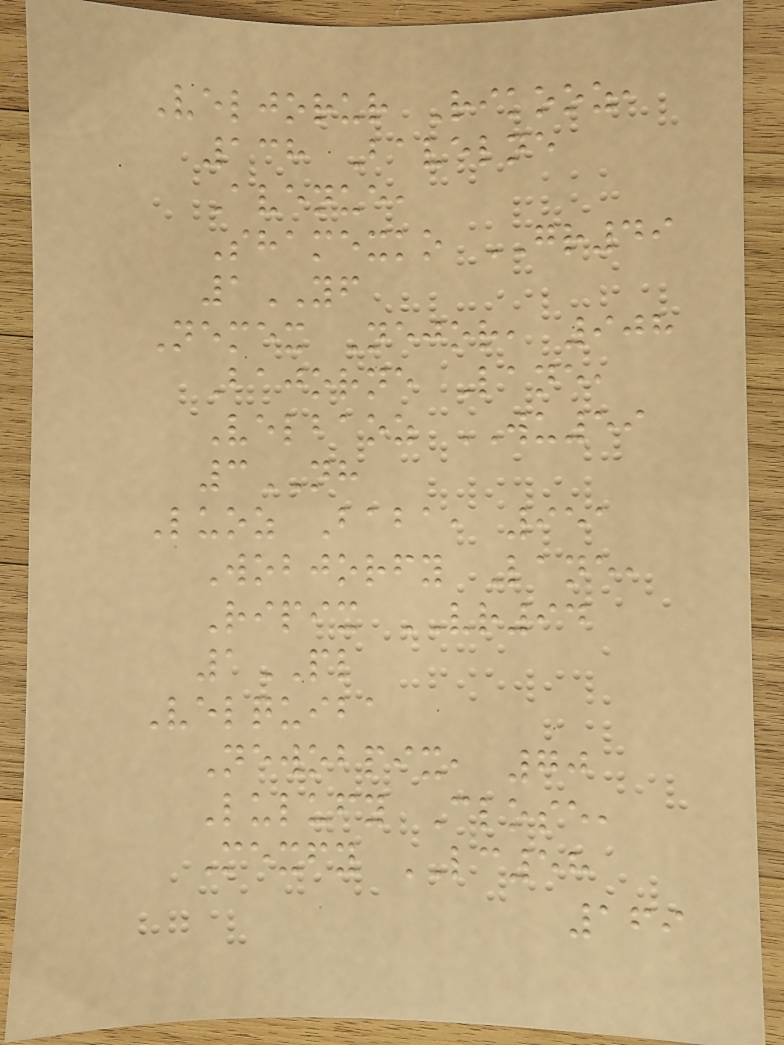Veljorur Rikooz,
138 Bavelne
Avenue,
Shamexko GR49
1YF
Nemex Nejor, 908
Bajorne Lane,
Velbaoz WU59
3NH
Luoz Baba, 951
Wobjorfy Lane,
Ripix VR94
1PL
Velquiba
Newobpix, 70
Lulufy Close,
Mexfy LC58
169
